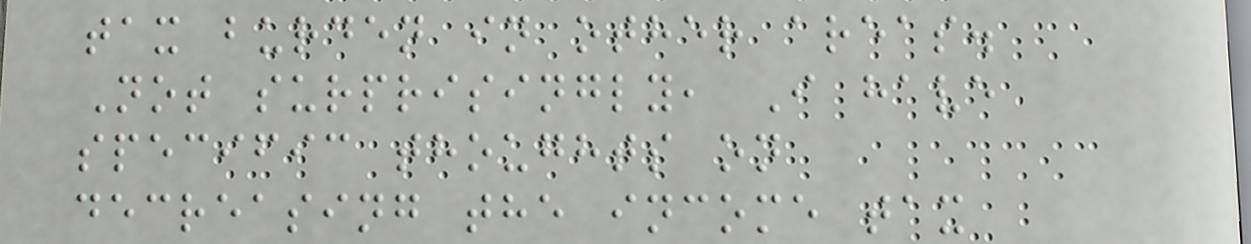tax burden in other areas.
Not surprisingly, I have
specific thoughts on
decreasing the income tax
